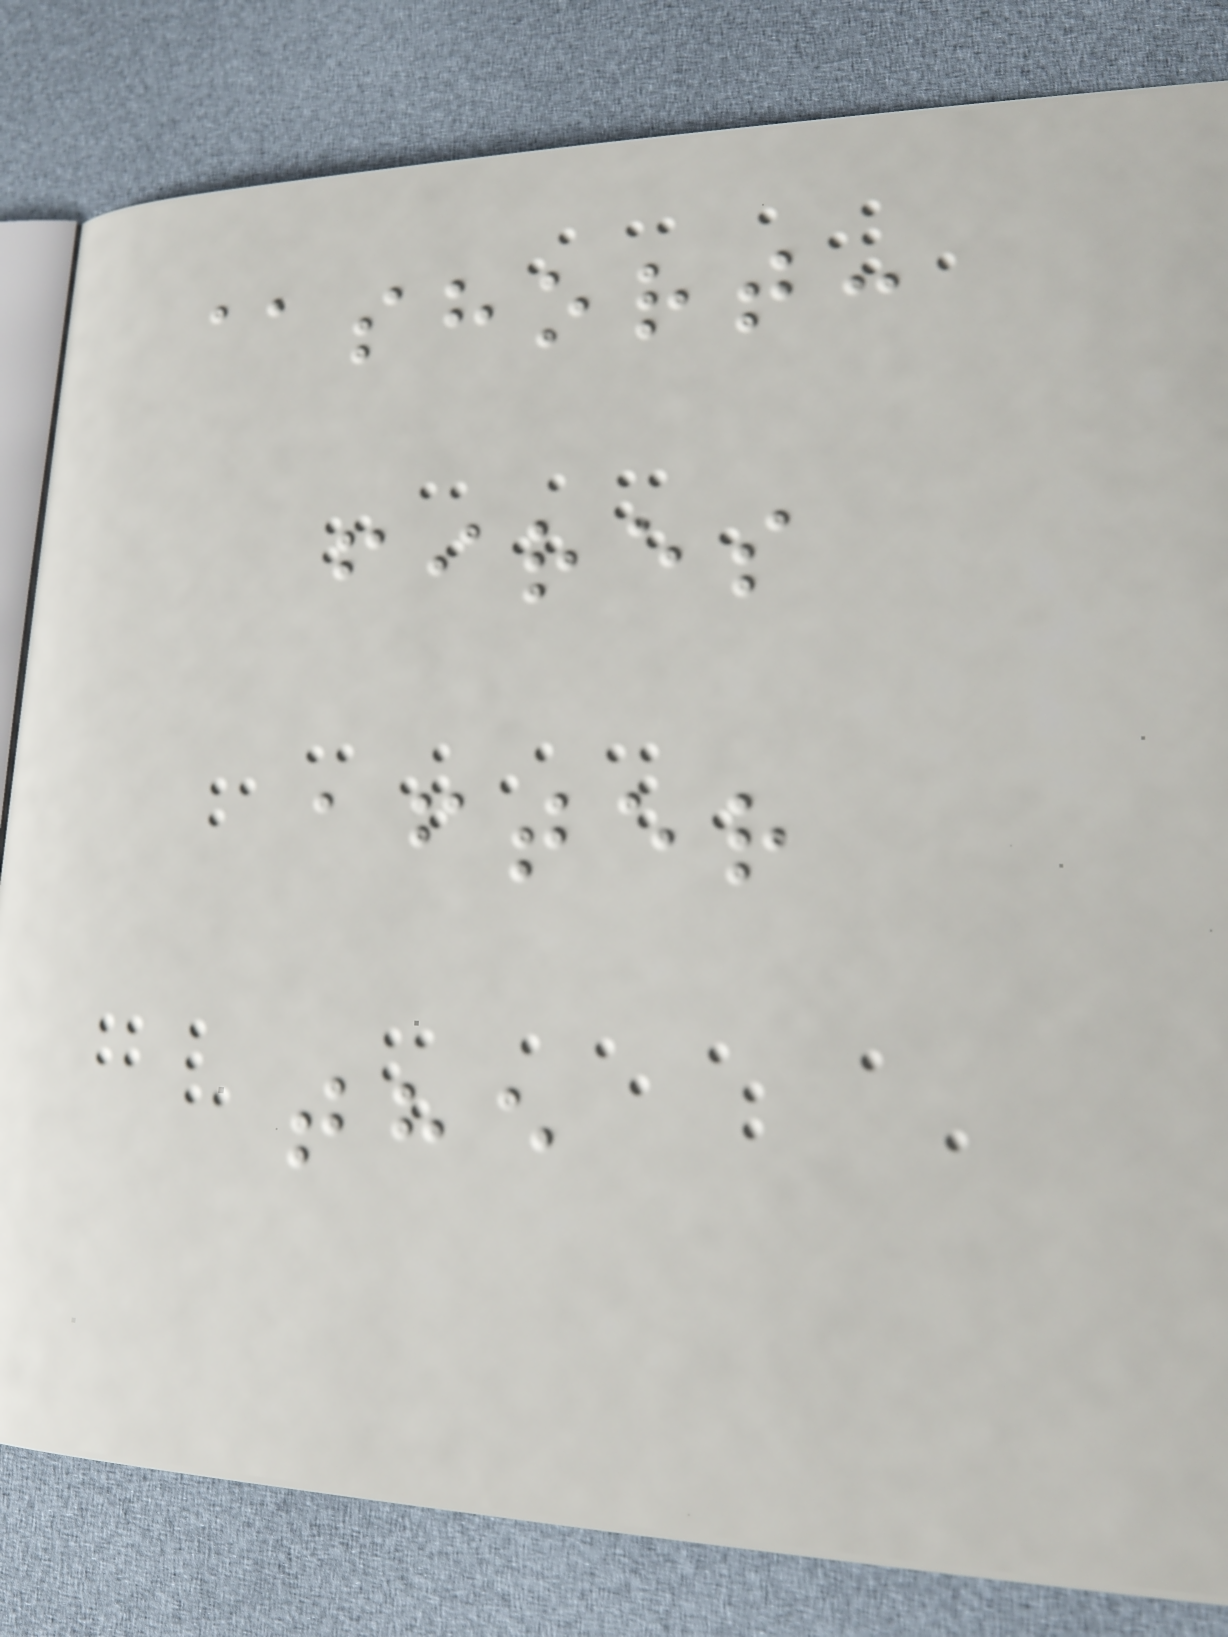@short:
fires
after
the
